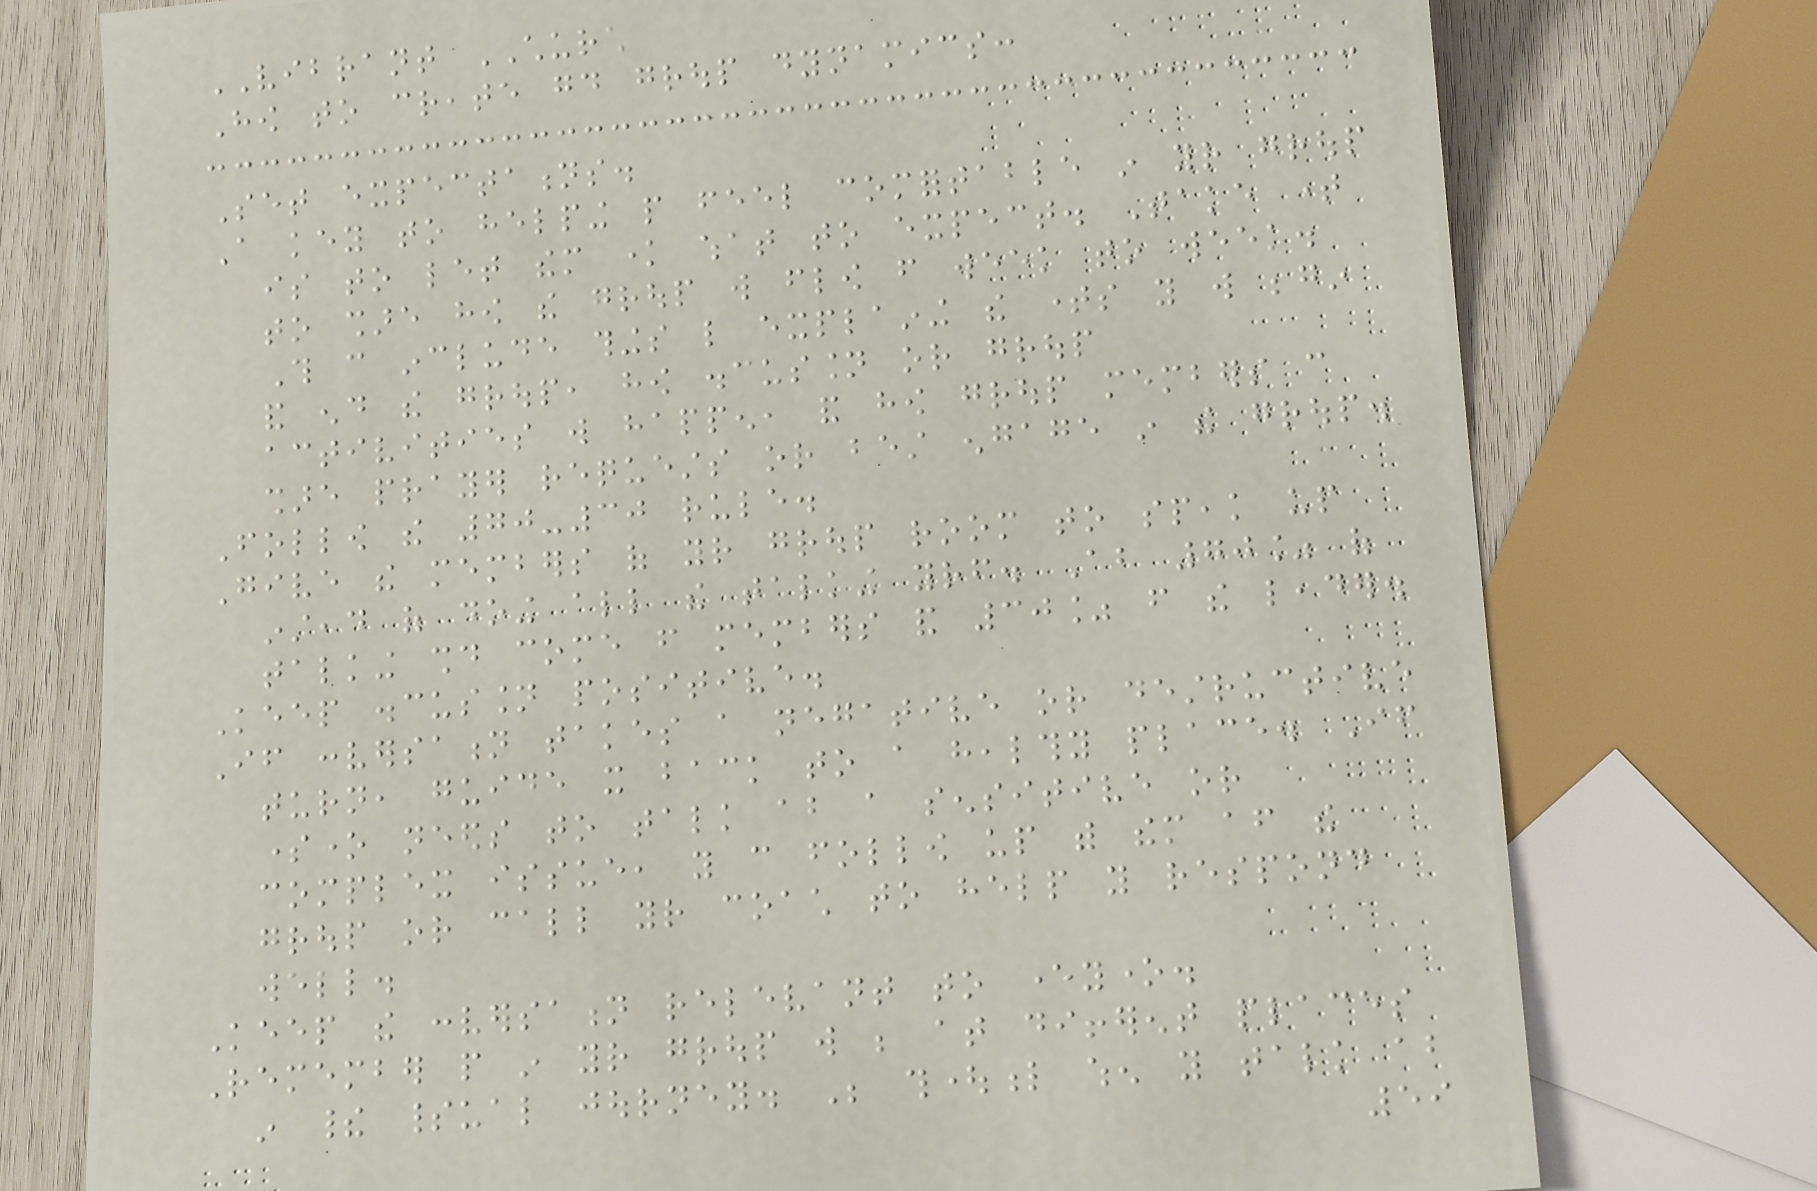VIBRANT CHURCH
How to create good group dynamics:
Set expectations.
A key to helping people feel comfortable in your group
is to let them know what to expect. Take time
to share how the group will flow from week to week.
This can include things like explaining the times you will begin
and end the group, how discussion or group
activities will happen, and how group members can
share prayer requests or best engage in the group.
Follow the 70-30 rule.
Give the members of your group room to speak up
instead of doing all the talking yourself. About 70% of
talking should come from members and 30% from the leader.
Keep discussion positive.
If conversation takes a negative or destructive
turn, guide it back to a healthy place. If
someone needs to talk about a sensitive or
complex issue, you can follow up with them after the
group or call your coach to help you respond
well.
Keep the conversation relevant to everyone.
Remember people in your group will be at different places
in their spiritual journey. Be thoughtful when you talk about
59
